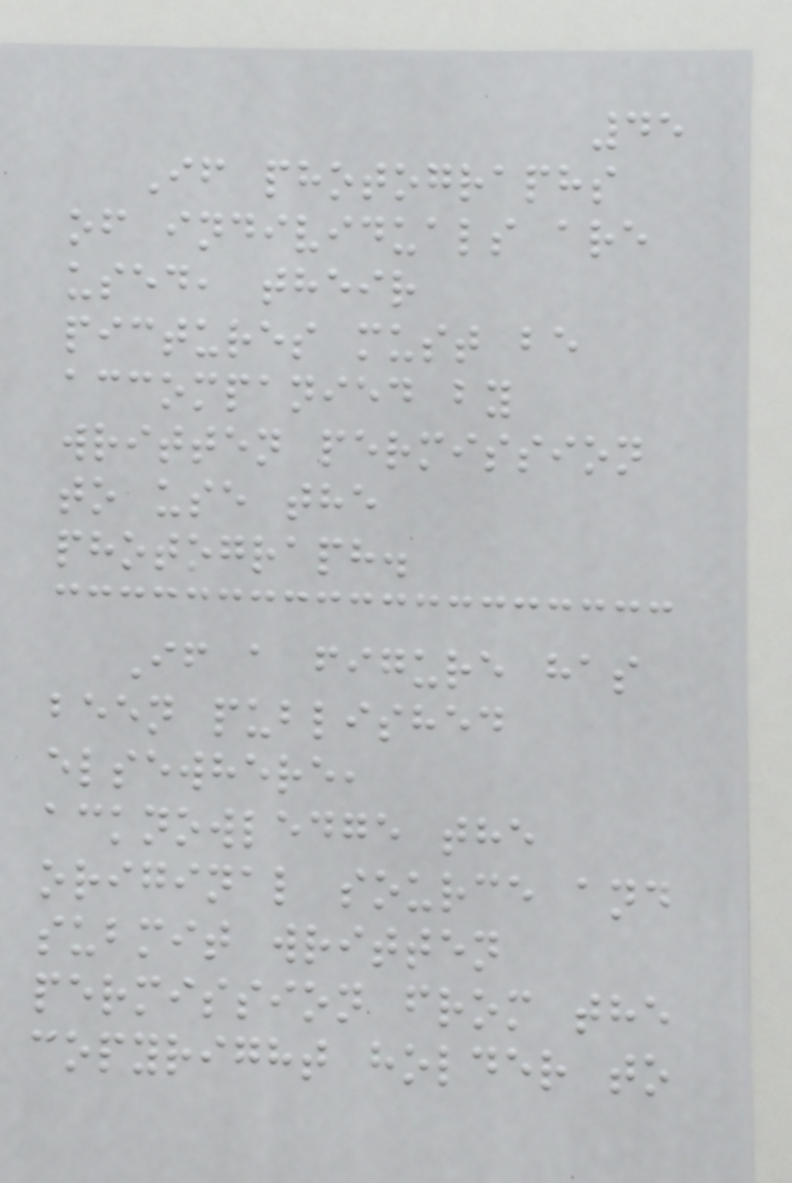45
If photographs
of individuals are
used, their
pictures must be
accompanied by
written permission
to use the
photograph.
If a figure has
been published
elsewhere,
acknowledge the
original source and
submit written
permission from the
copyright holder to
